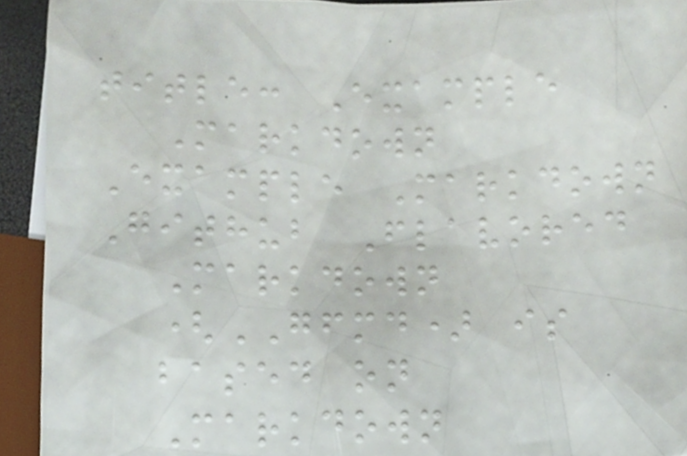title: Example
Markdown
Example Markdown
Github Flavored
Markdown
(GFMD) is
based on
Markdown
